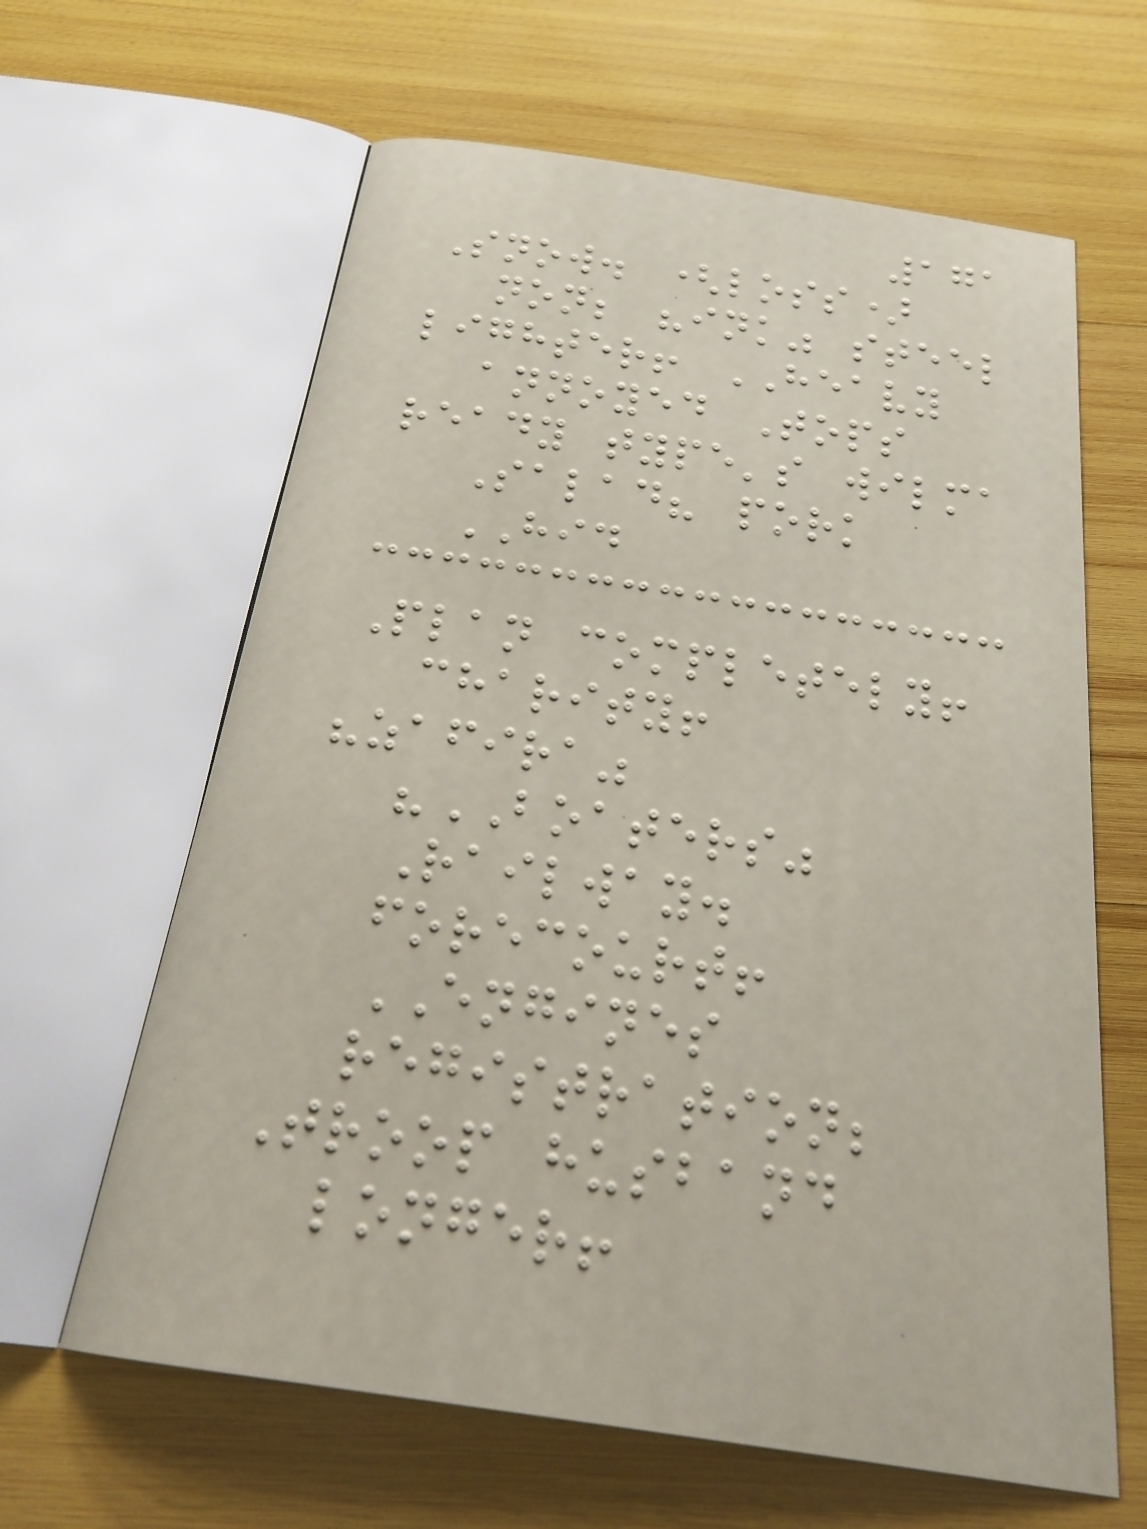171
Snow. (loss)
non; "ink" steel
lighter! HEAVY
annoyed Tops
ready type's wilma
Salad? pork
HID
Plan completely!
charity!
"zafira"
"BOATERS"
Railway.
forecourt!
ENGINES
registration;
Troop husband
longer!
